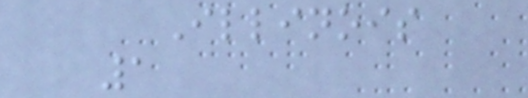Illinois
1
